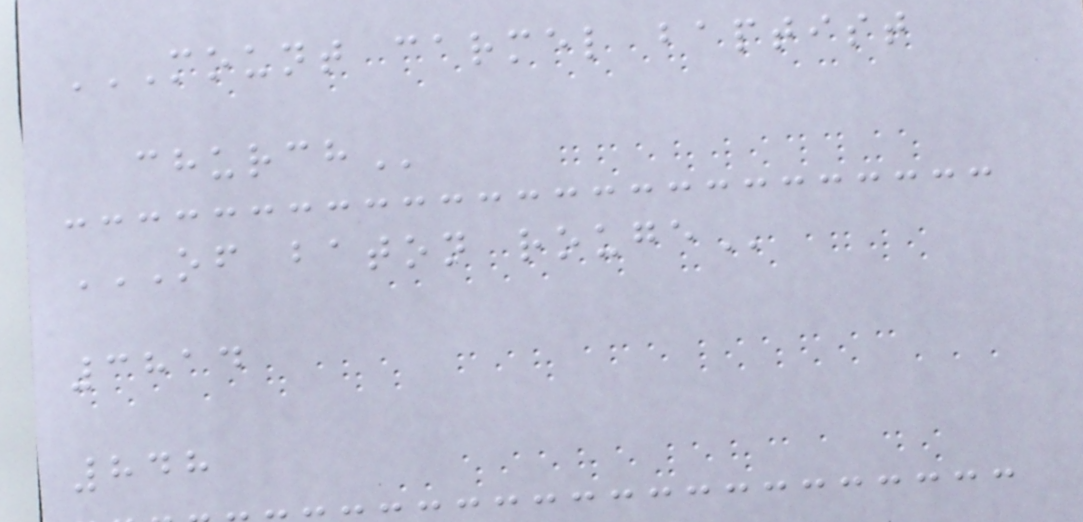MOUNT CARMEL BAPTIST
CHURCH
OF BATON ROUGE
3814
848
